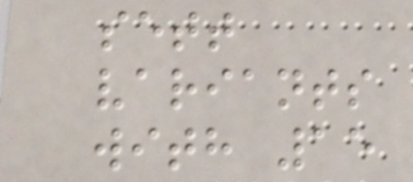sett
variants
with 15
